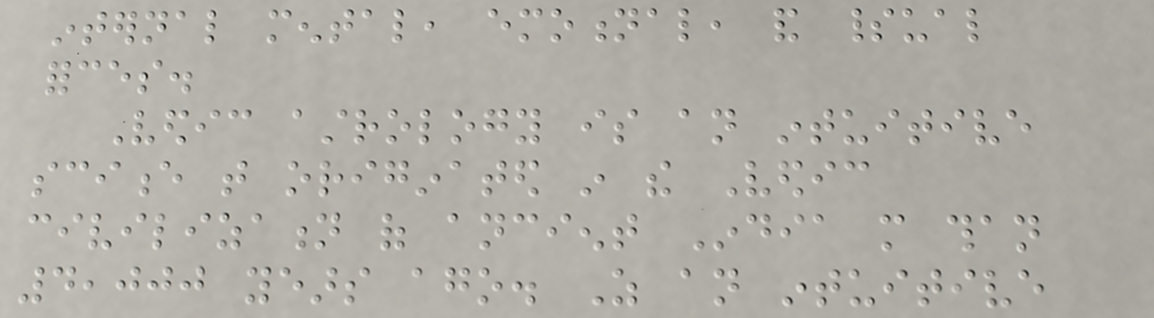internal mental, emotional, and spiritual
forces.
Vedic astrology is an intuitive
science that originated in the Vedic
civilization of ancient India more than
4,000 years ago. As an intuitive
